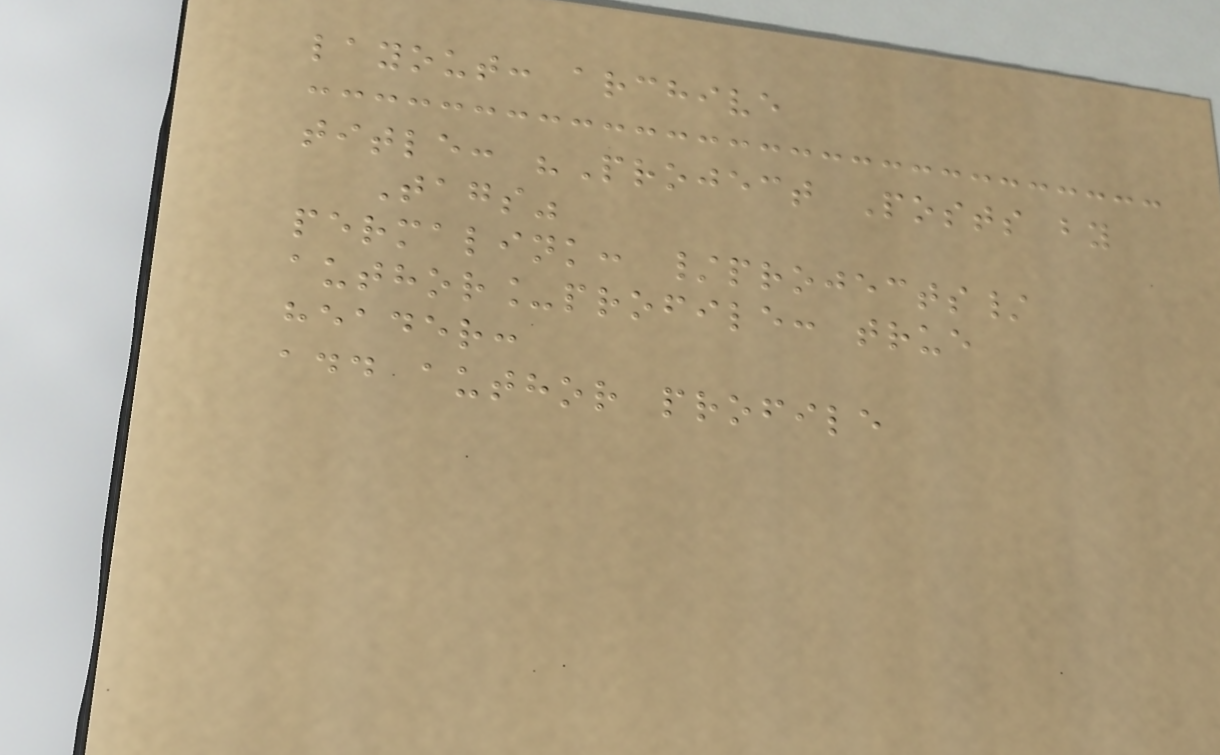layout: archive
title: "Project Posts by
Tags"
permalink: /projects/
author_profile: true
header:
add author profile
